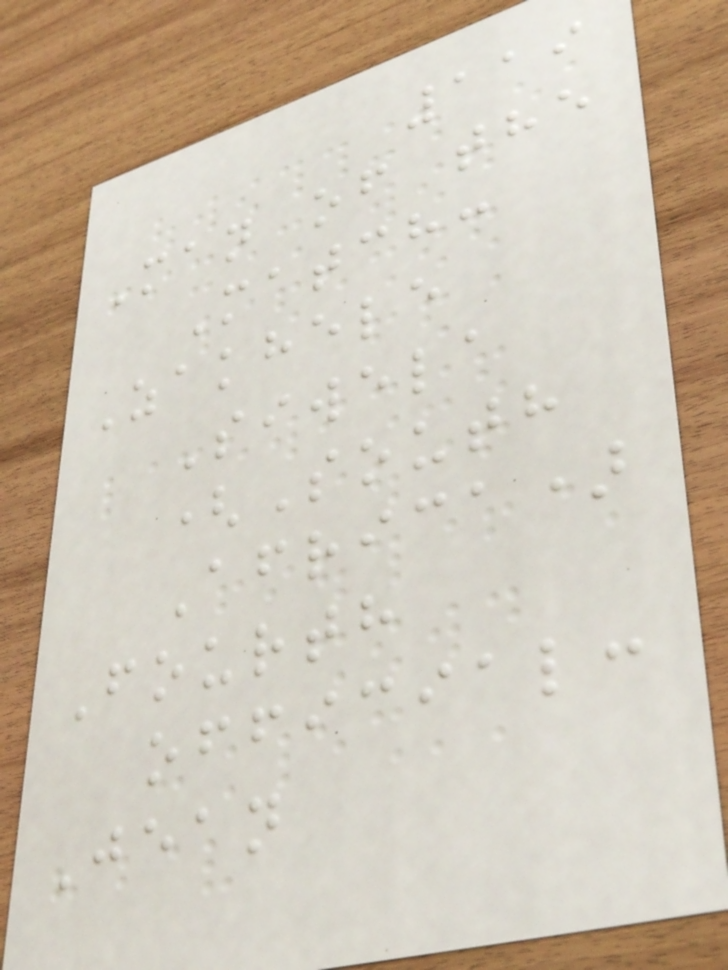119
Man of the
Match:
Zakhele
Siwela
(South
Africa)
Fourth
official:
Jean
